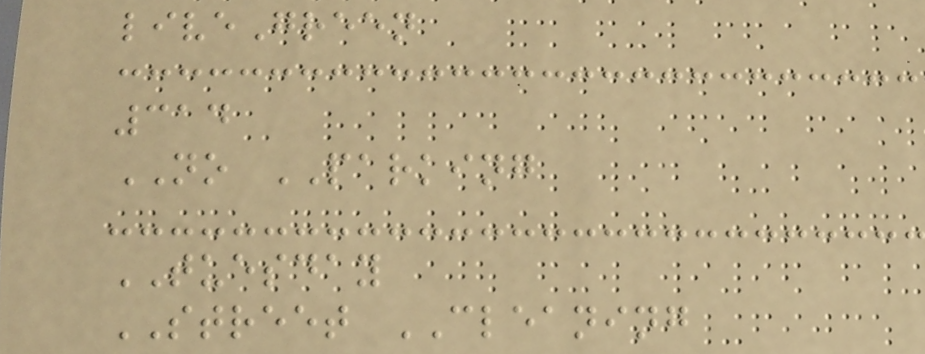liveGreen
314
NO PARKING
TUESDAY
STREET CLEANING
